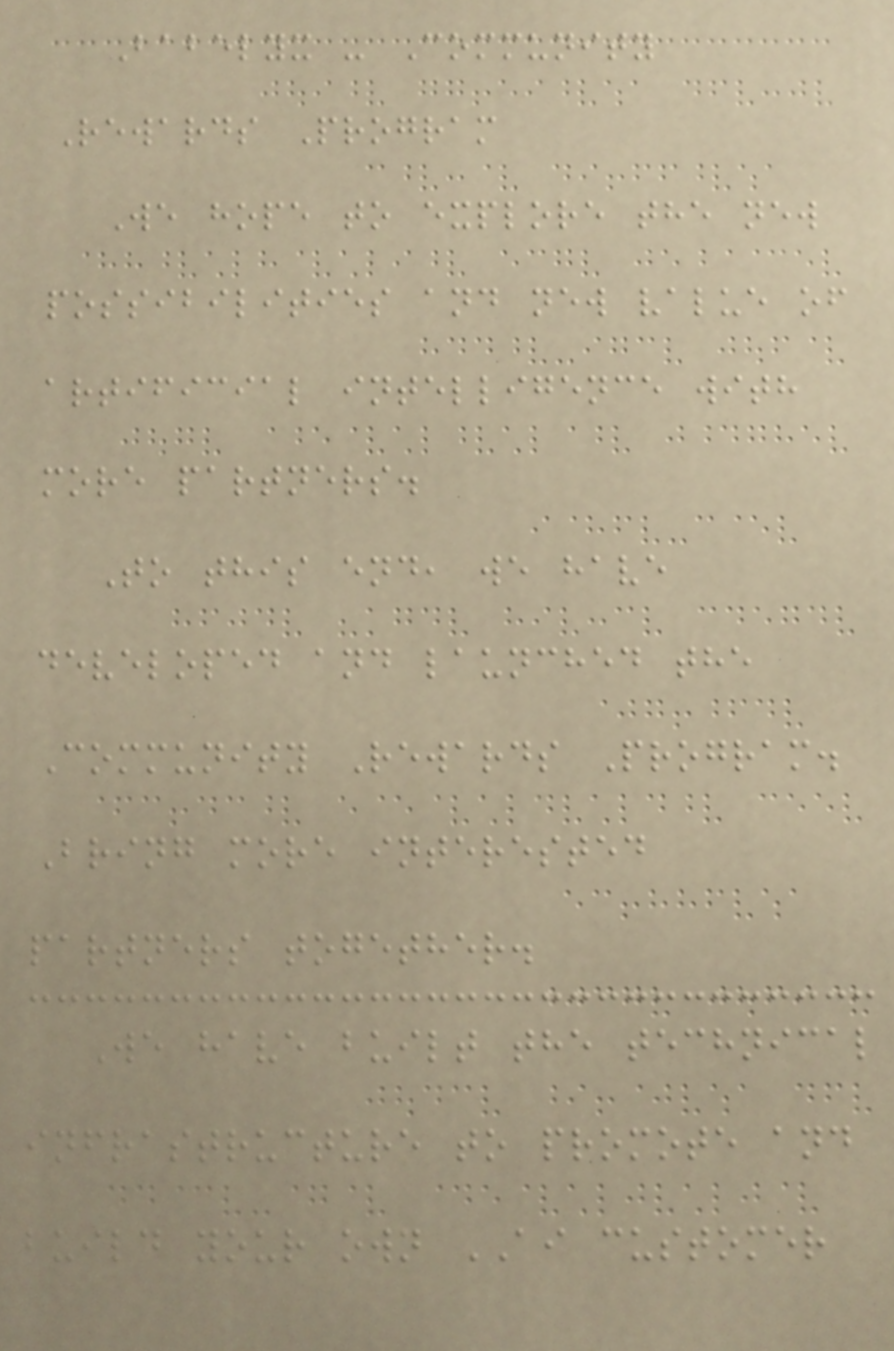Babelyx - Community
Rewards Program
We hope to explore the new
possibilities and new value of
artificial intelligence with
more partners.
To this end, we have
developed and launched the
Community Rewards Program.
Bring more interested
partners together.
We have built the technical
infrastructure to promote and
build your own AI customer
